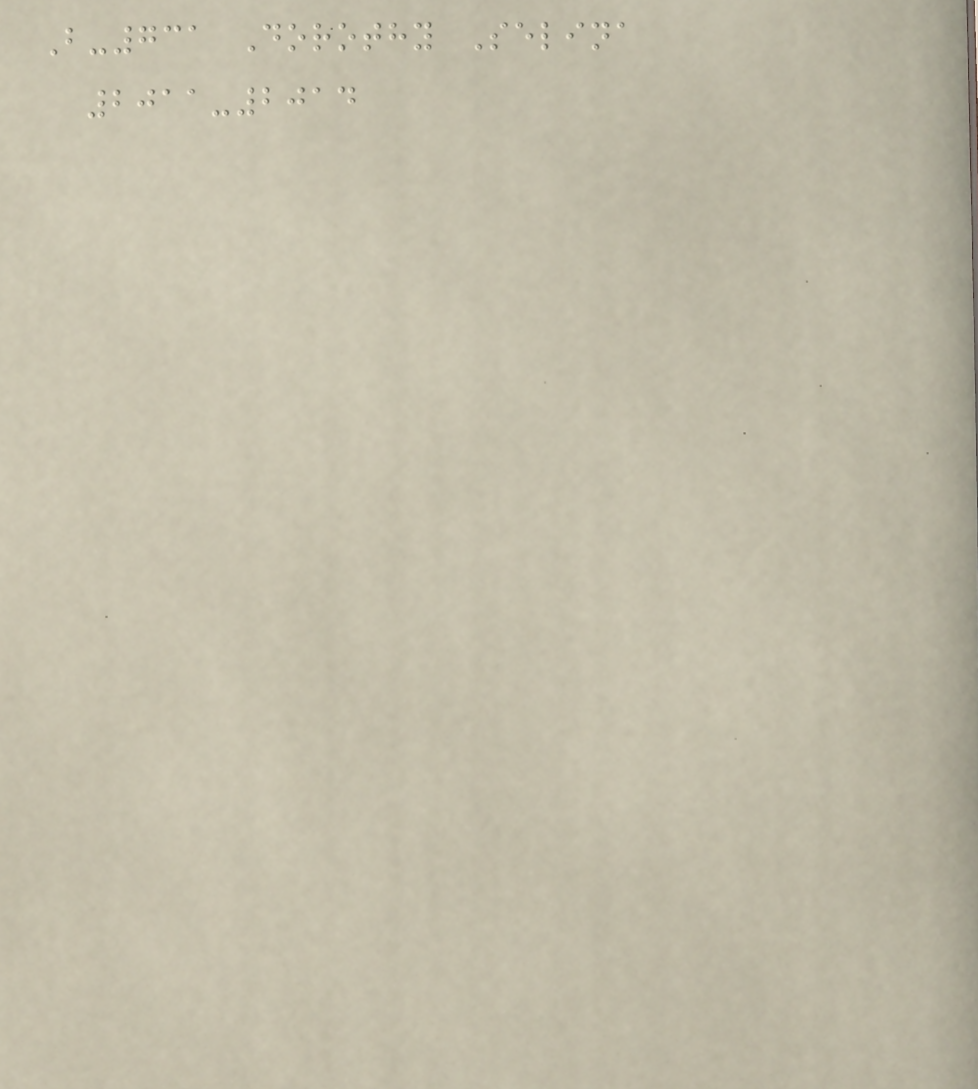B-731 Dorothy Selina
2011-2014
